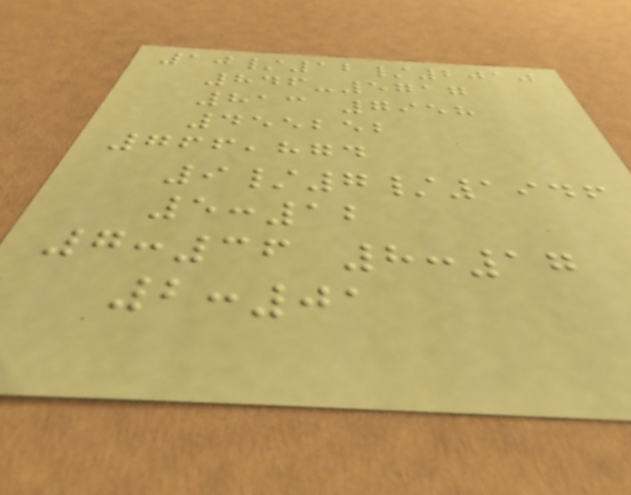10/12/2010
846-5717
813 7958
455252
766,874
9/7/1946
5:12
7:36 8:17
2:01
